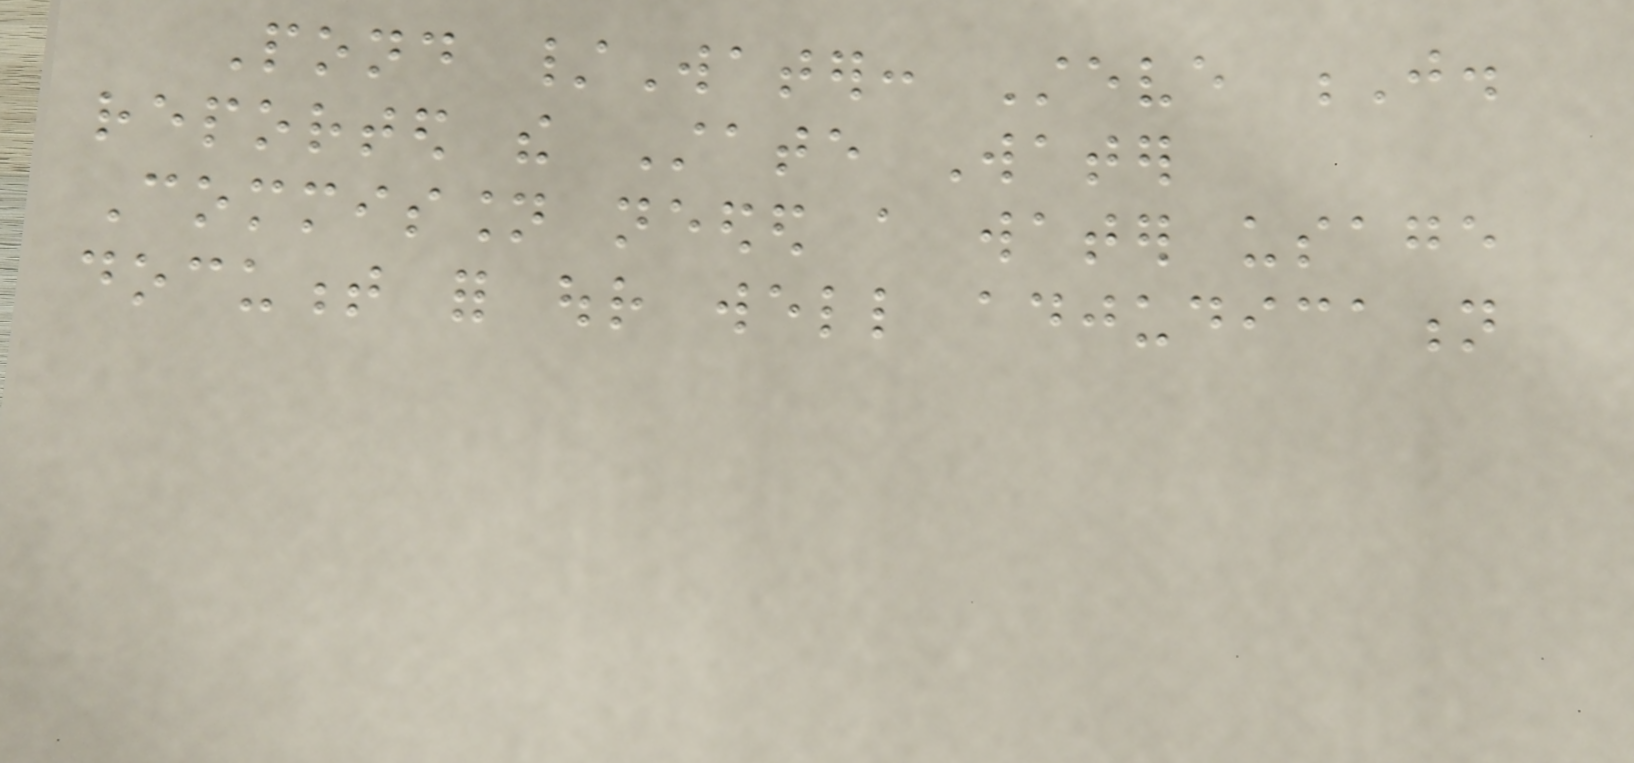Pond /Water: Steve J.
reported the State Water
Commission needed a water usage
document for our well adjudication
